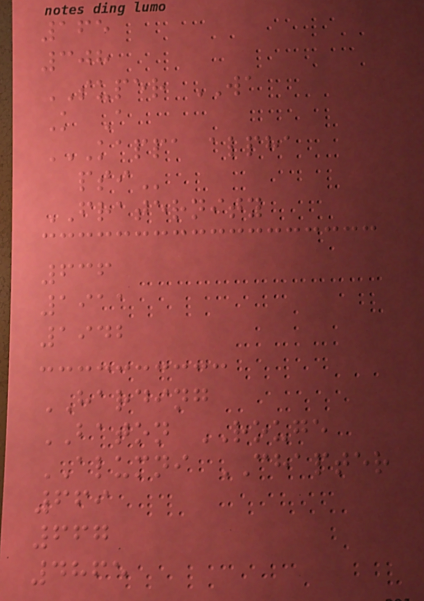165
308
SUPER WA
K A
KAPPA ALPHA
PSI
FRATERNITY
636
1911
1942
HARDING
BATON ROUGE
ALUMNI CHAPTER
669
667
4865
